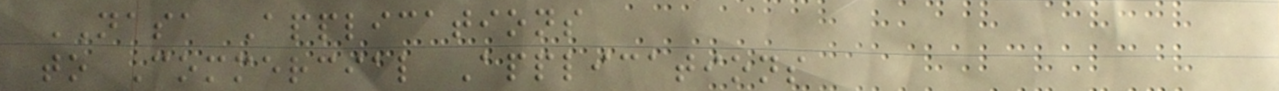NASA Applications
to Commercial Applications
